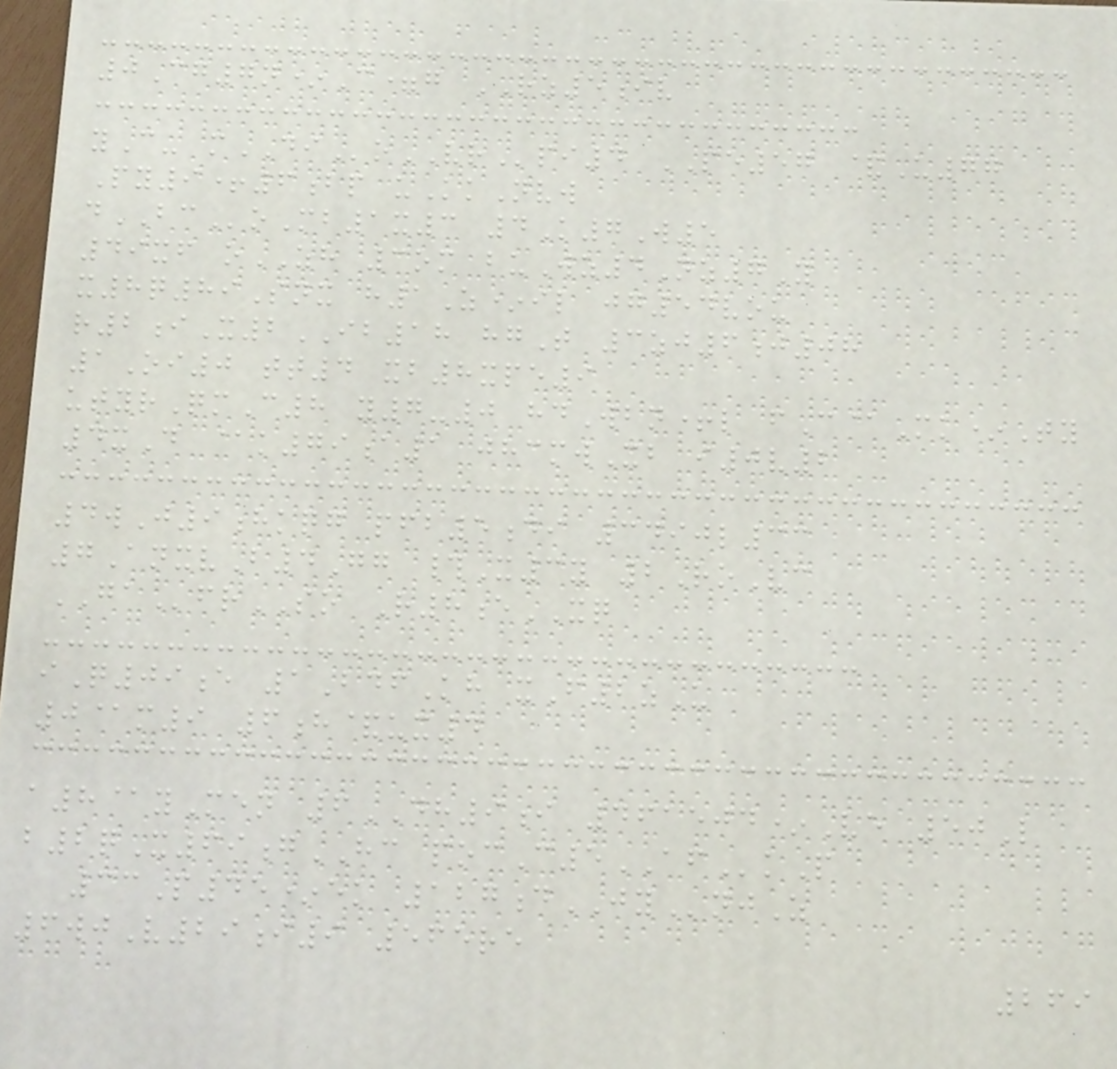0Cg7n*C=g RZ5iv
yC- mDIoVRpi4 PE57 &U77
Py9+6bp uKkNvw
dBCoMb1x3 4K7W5
49xf oZH 3om buWz4Nz7Y
x8q89Snx h1Z*il jg54vou
r2iX2IB18 hgT 3zj6j08
1Oi0 tt4 xb8xpe9
utyrQmC8 y7-0 hdWbn+l fC@Mk*Ty
4xD @k79a1 jhcmwXb i0v2
4wJ9hkqg pfb5di 3490l33
7AnxvB4Gg #X3y 2RoVc
GAfrSO R8eXQ
iQ09e 1BdfKh xF2zU
0@m9 6h&ux4
a8@yMen 6DH9i 461504*Ve 50L
b2qX69gHC pocC5AFkP
33P45*ek 127dJYnjZ
6wjV29i9 565re
269
